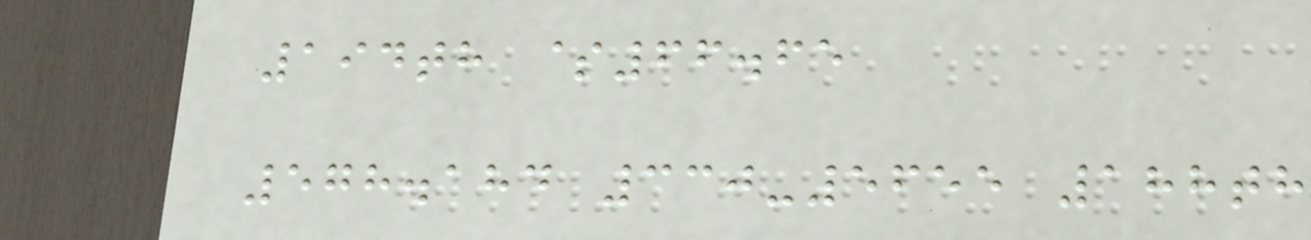194th $66.65
578.184 330-5655 188th
